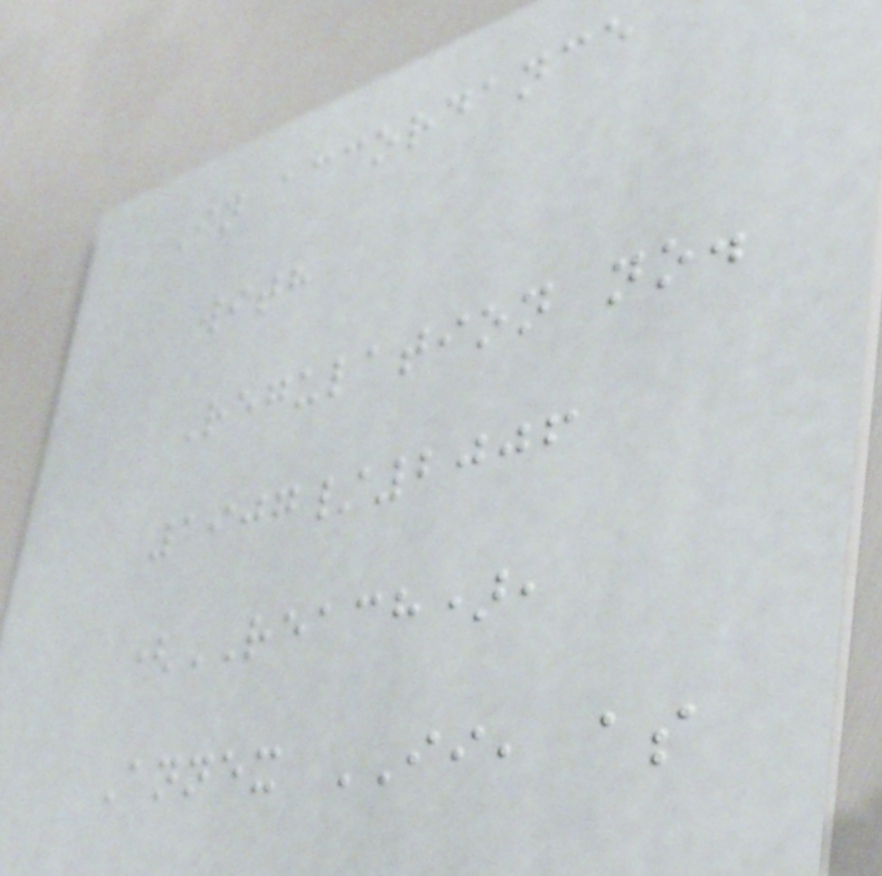In accordance
with
Regulation no.
1907/2006
(REACH),
Annex II, as
